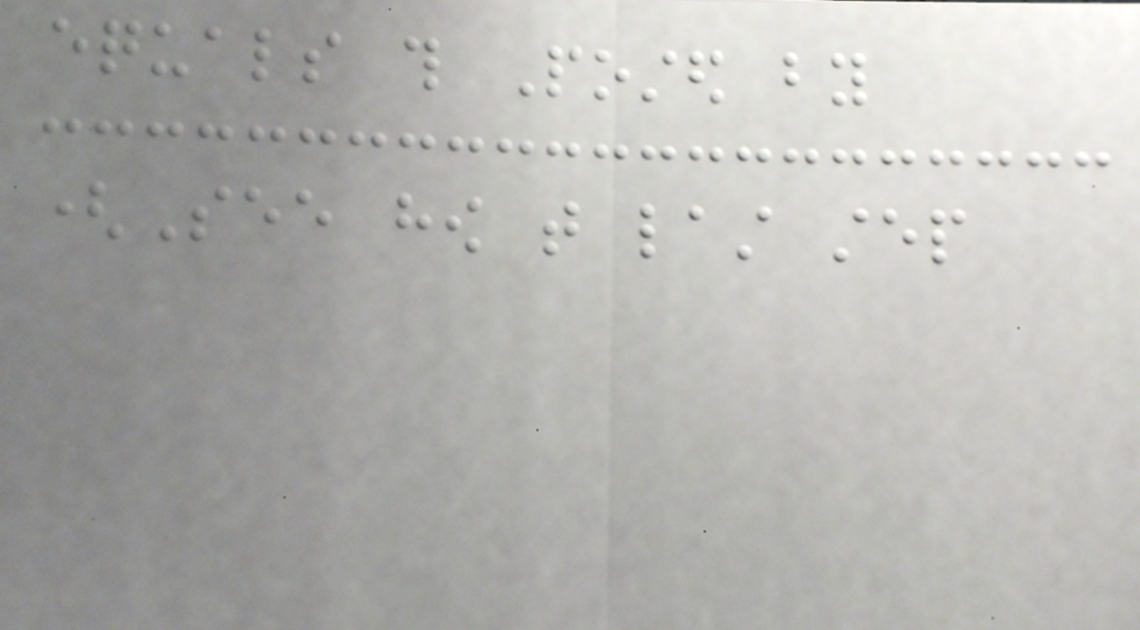equals this Posted by
(See how that last step
